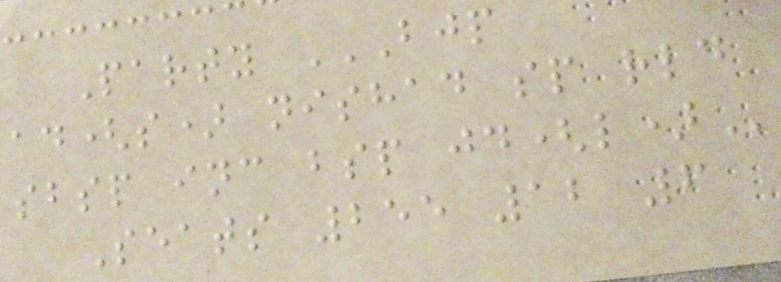Party BJP
AD(S) NISHAD SP RLD
SBSP INC BSP JD(L)
Seats 255 12 6
